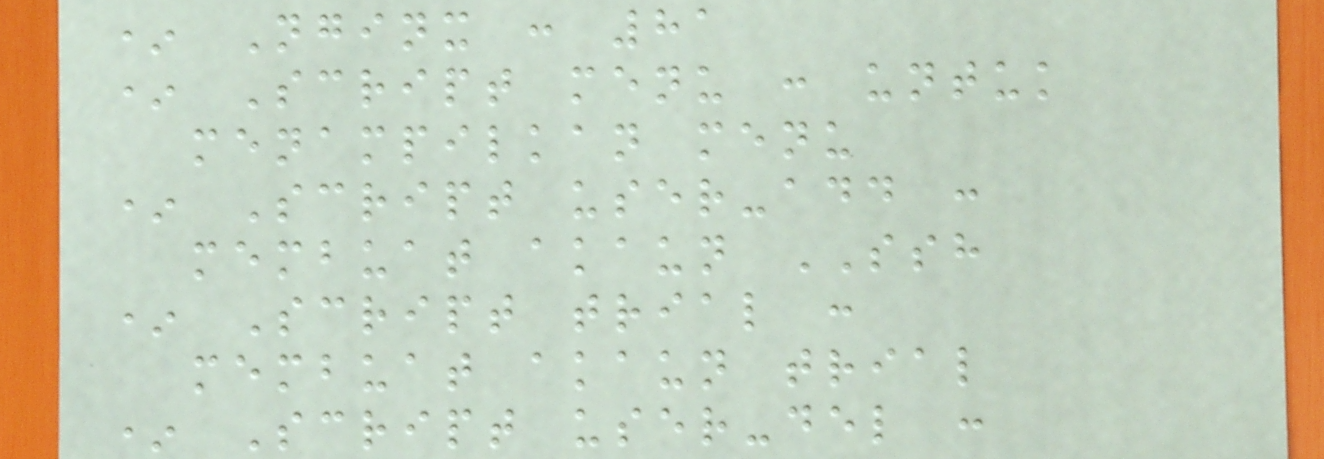* Nginx : 81
* Script menu : untuk
menampilkan menu
* Script user-add :
membuat akaun SSH
* Script trial :
membuat akaun trial
* Script user-del :
